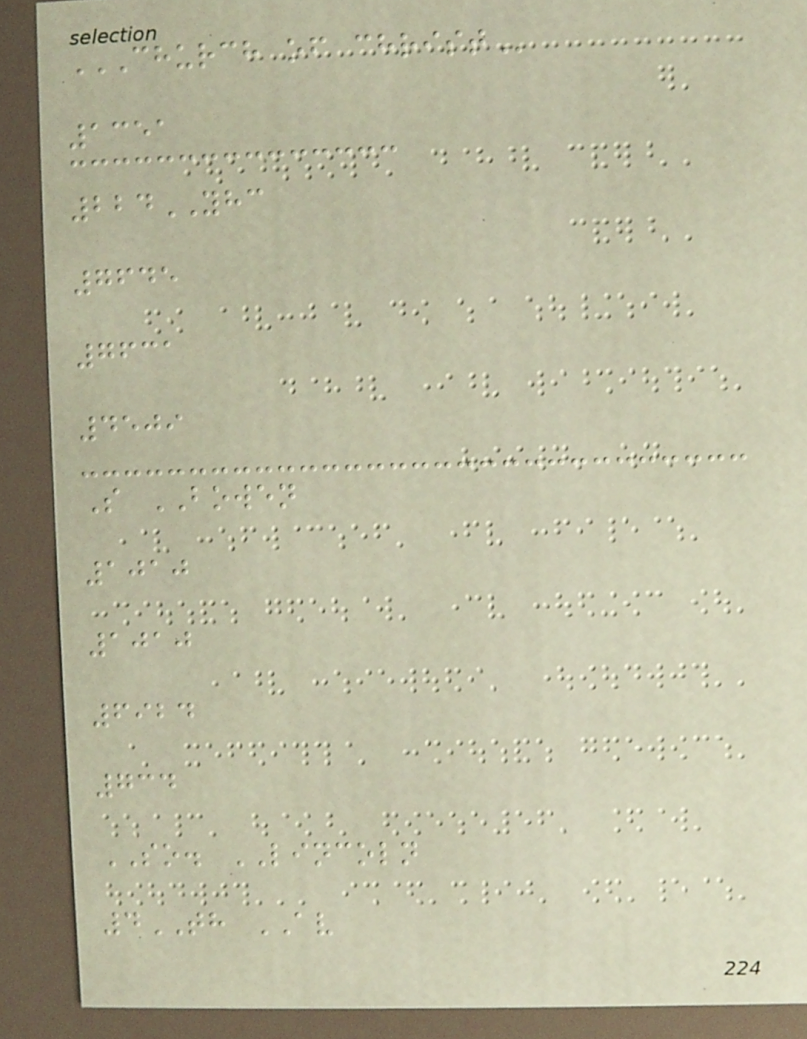CHURCH OF CHRIST
1351
224YHC
7645
7631
4509
S BOWEN
1010
1010
6924
734
SO. LINCOLN
4TH AV
